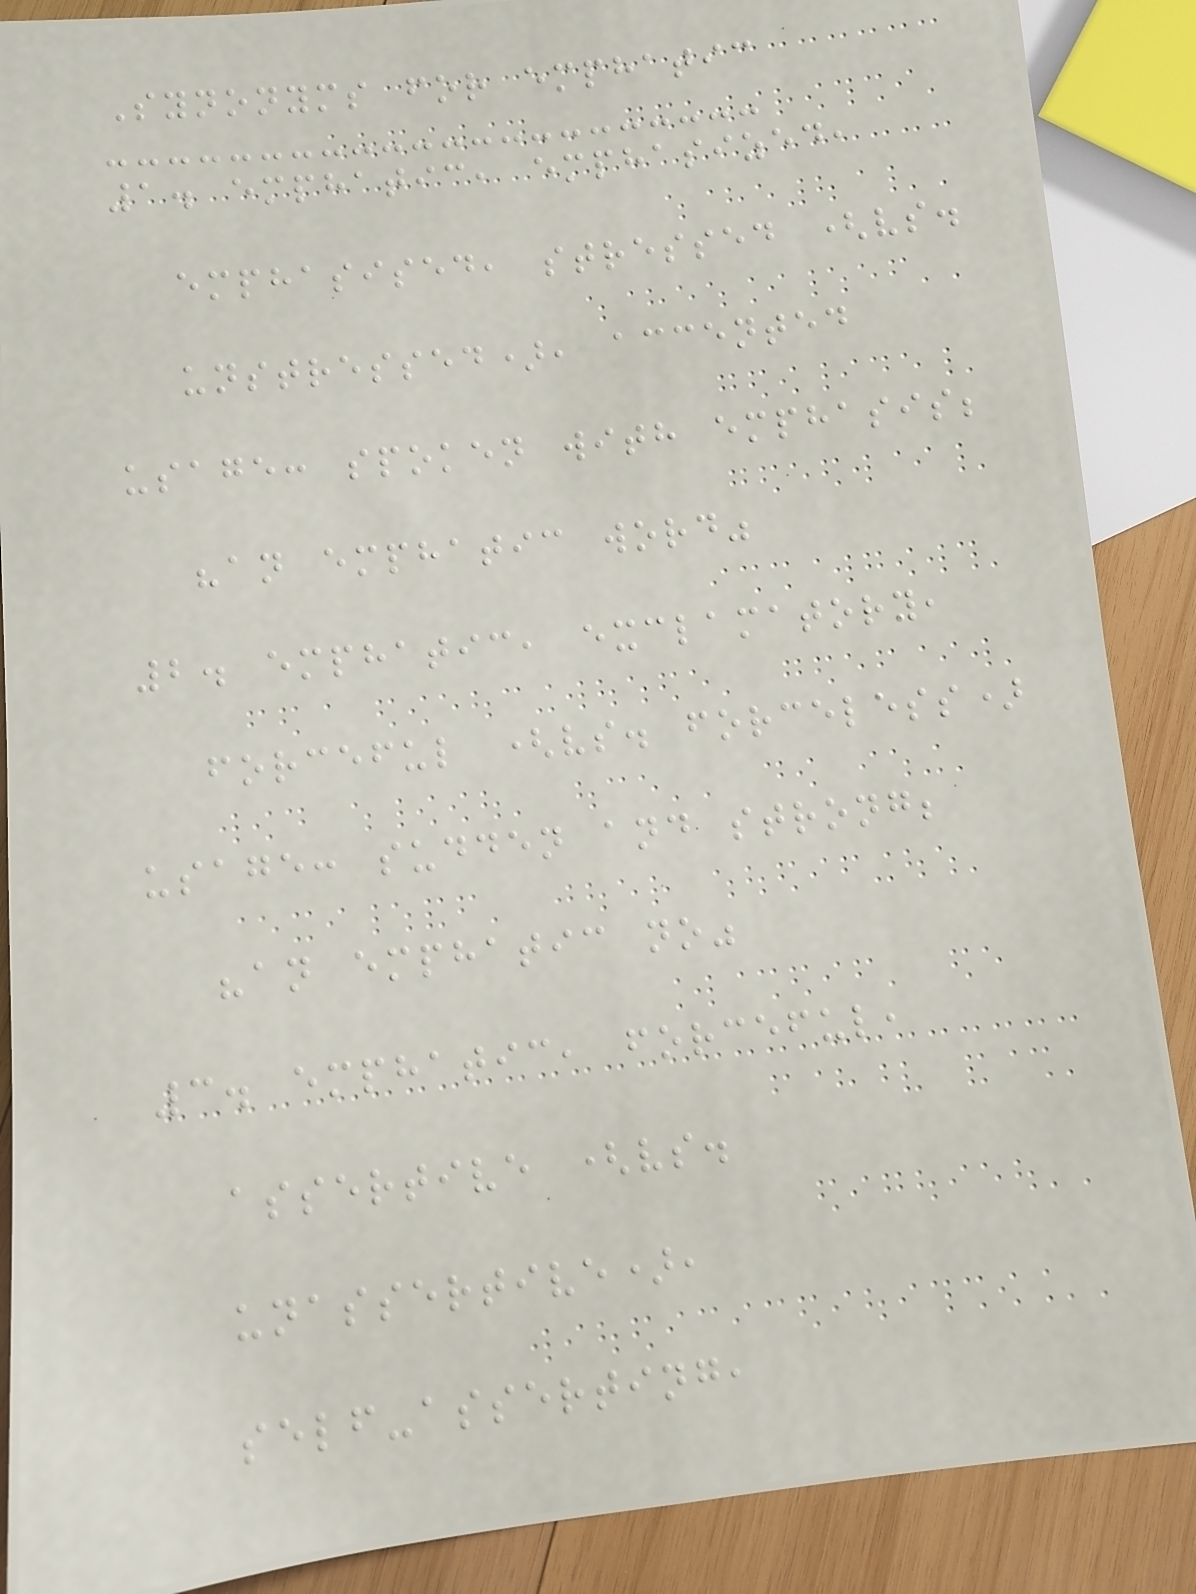Synonyms for emphatic
1. emphatic, emphasized,
emphasised, stressed (vs.
unstressed), accented
usage: spoken with emphasis;
"an emphatic word"
2. emphatic, exclamatory,
forceful (vs. forceless)
usage: sudden and strong;
"an emphatic no"
3. emphatic, forceful,
assertive (vs.
unassertive),
self-asserting,
